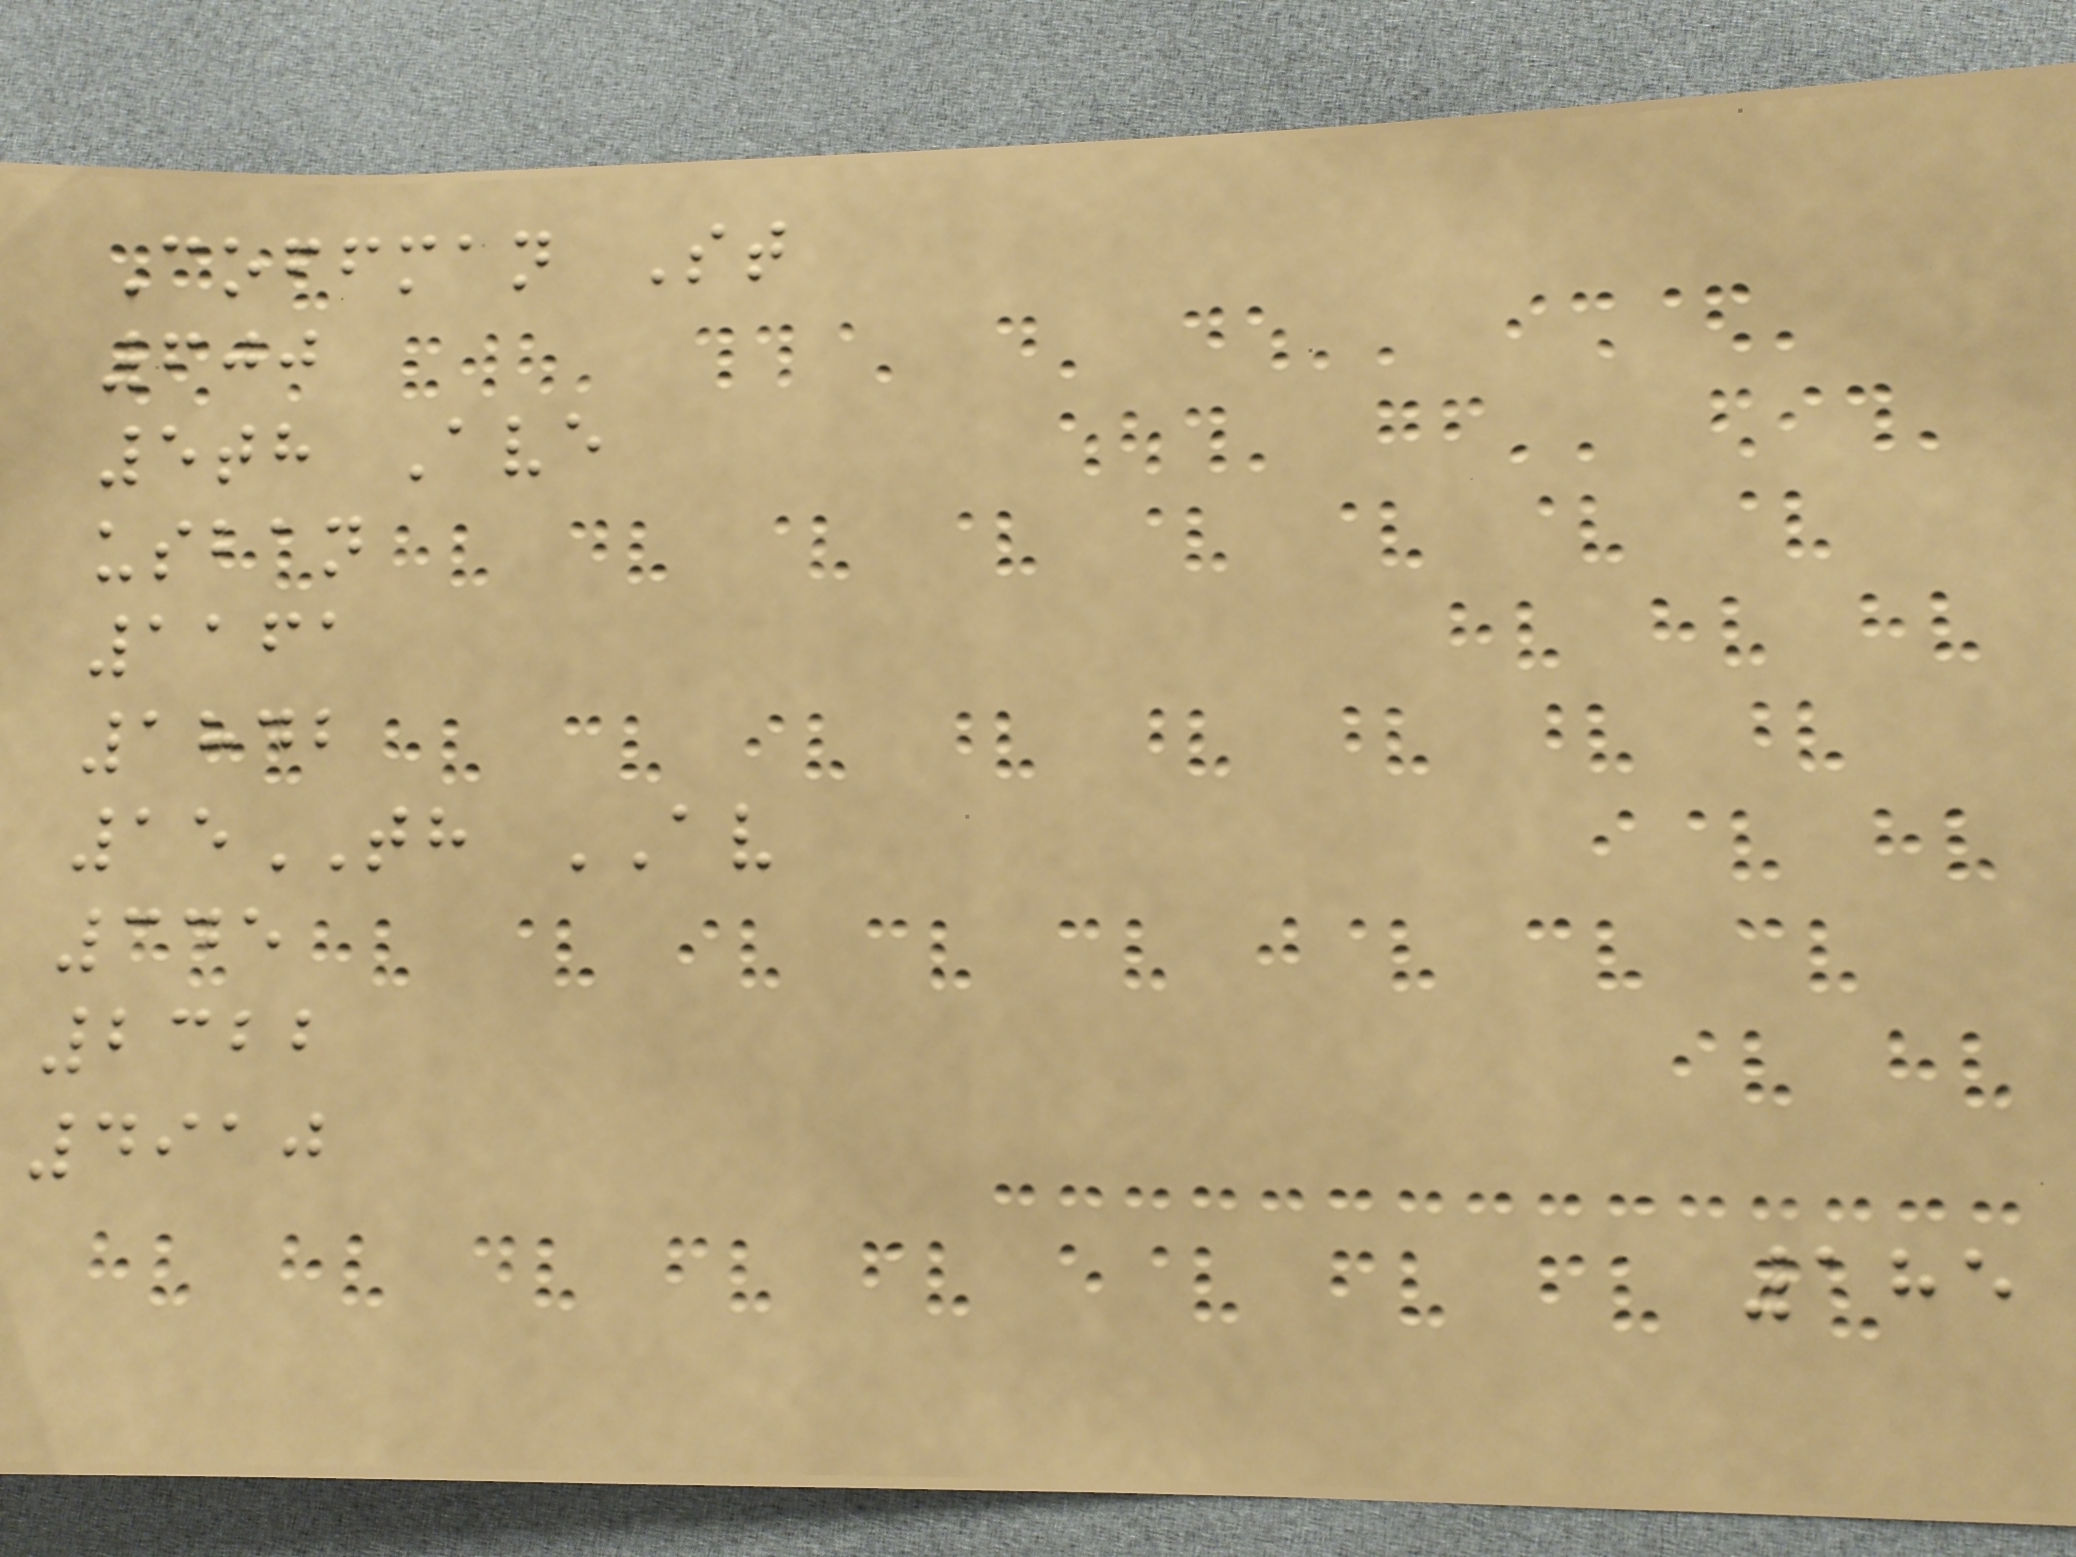Coffman St
600
5th Ave
usban
1161
1842
15TH AV
345
2322
4910
185
